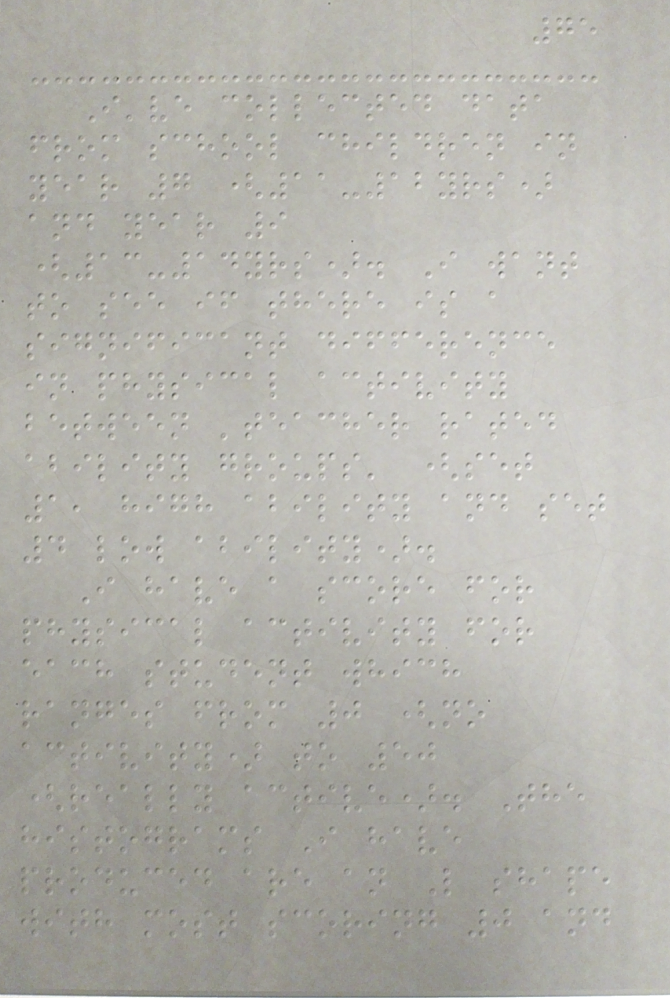75
I've collected data
from school children in
year 7 (11-12yrs)
and year 9
(13-14yrs). I want
to see if there is a
significant difference
in physical activity
between 'teacher rated
ability groups' (set
1, high ability and set
4 low ability).
I have a score for
physical activity for
each student which
ranges from 0 (no
activity) to 50
(really active). The
histograms I have
produced are an L shape
with most scoring 0 and
